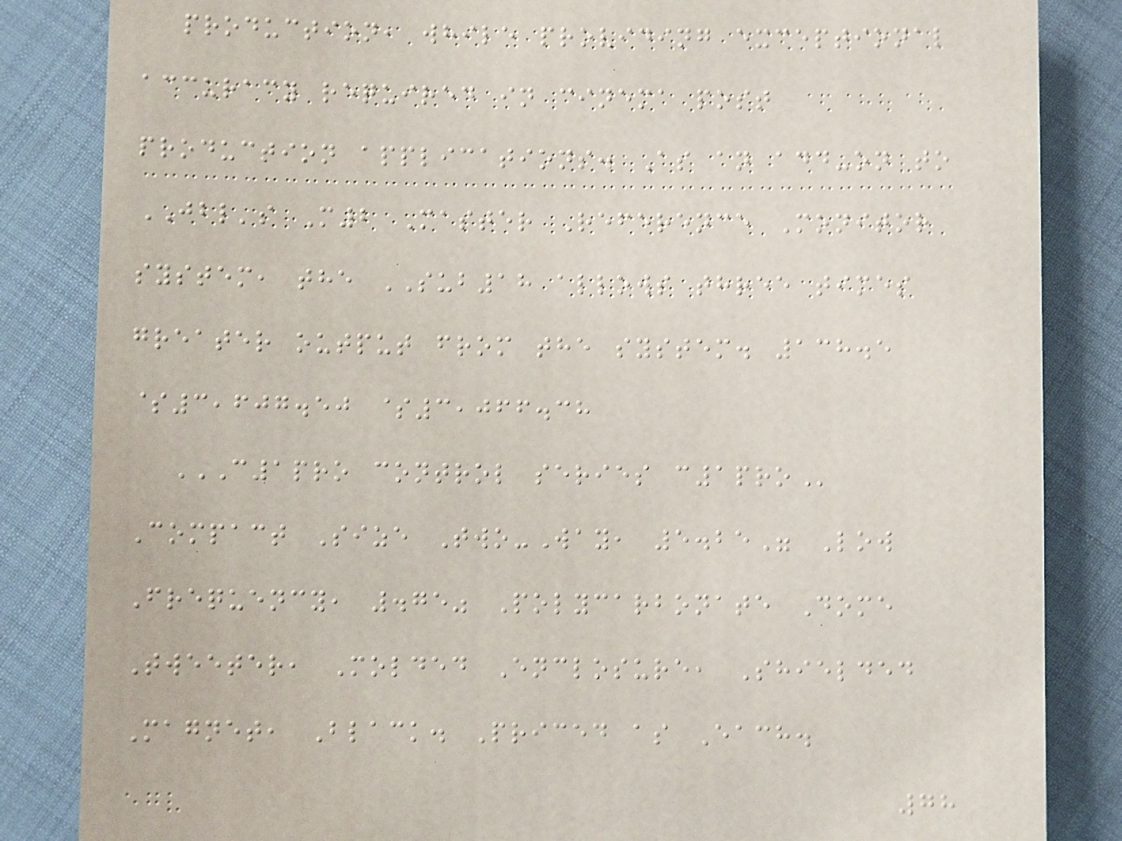production, while providing exceptional
accuracy required in cinema post
production applications. As an add-on to
JBL's M2 Master Reference Monitor
system, the SUB18 allows three times
greater output from the system. 138.5
$3,607.50 $3,066.38
C1PRO CONTROL SERIES C1PRO
Compact Size Two-Way, 5.25" Low
Frequency, .75" Polycarbonate Dome
Tweeter, Molded Enclosure, Shielded
Magnet, Black. Priced as Each.
78
